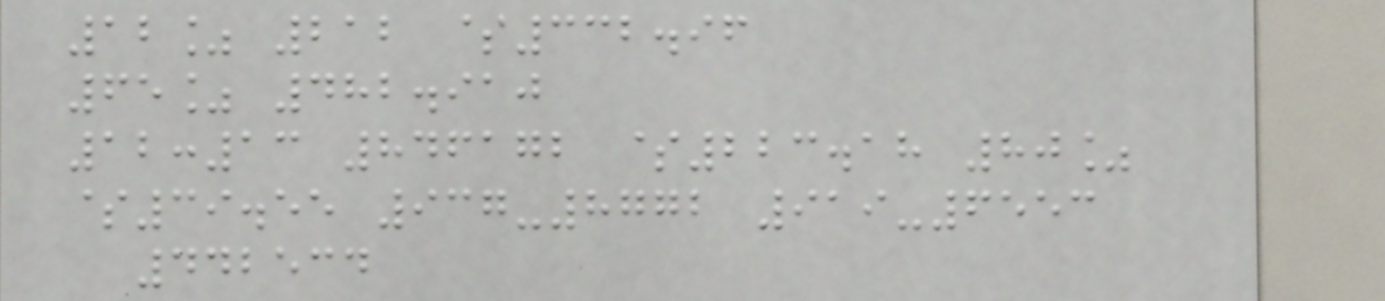12% 212 $332.96
65% 482.910
12:13 846172 $223.18 80%
$39.55 937-8772 919-6553
442534
